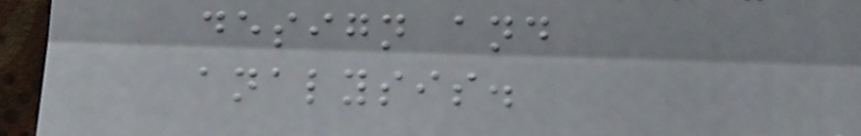design and
analysis.
